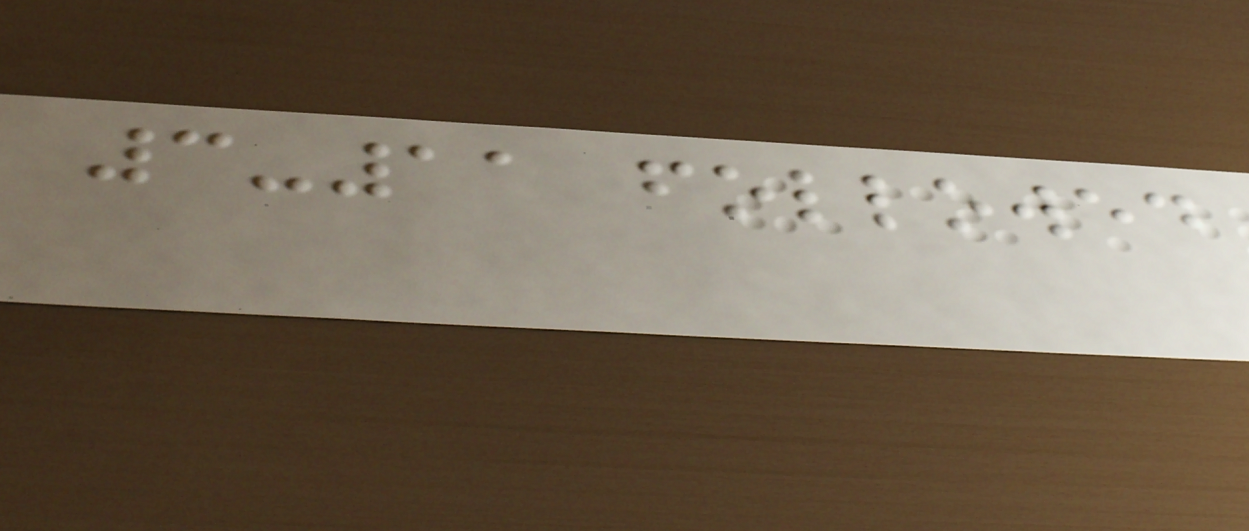3-11 followed
